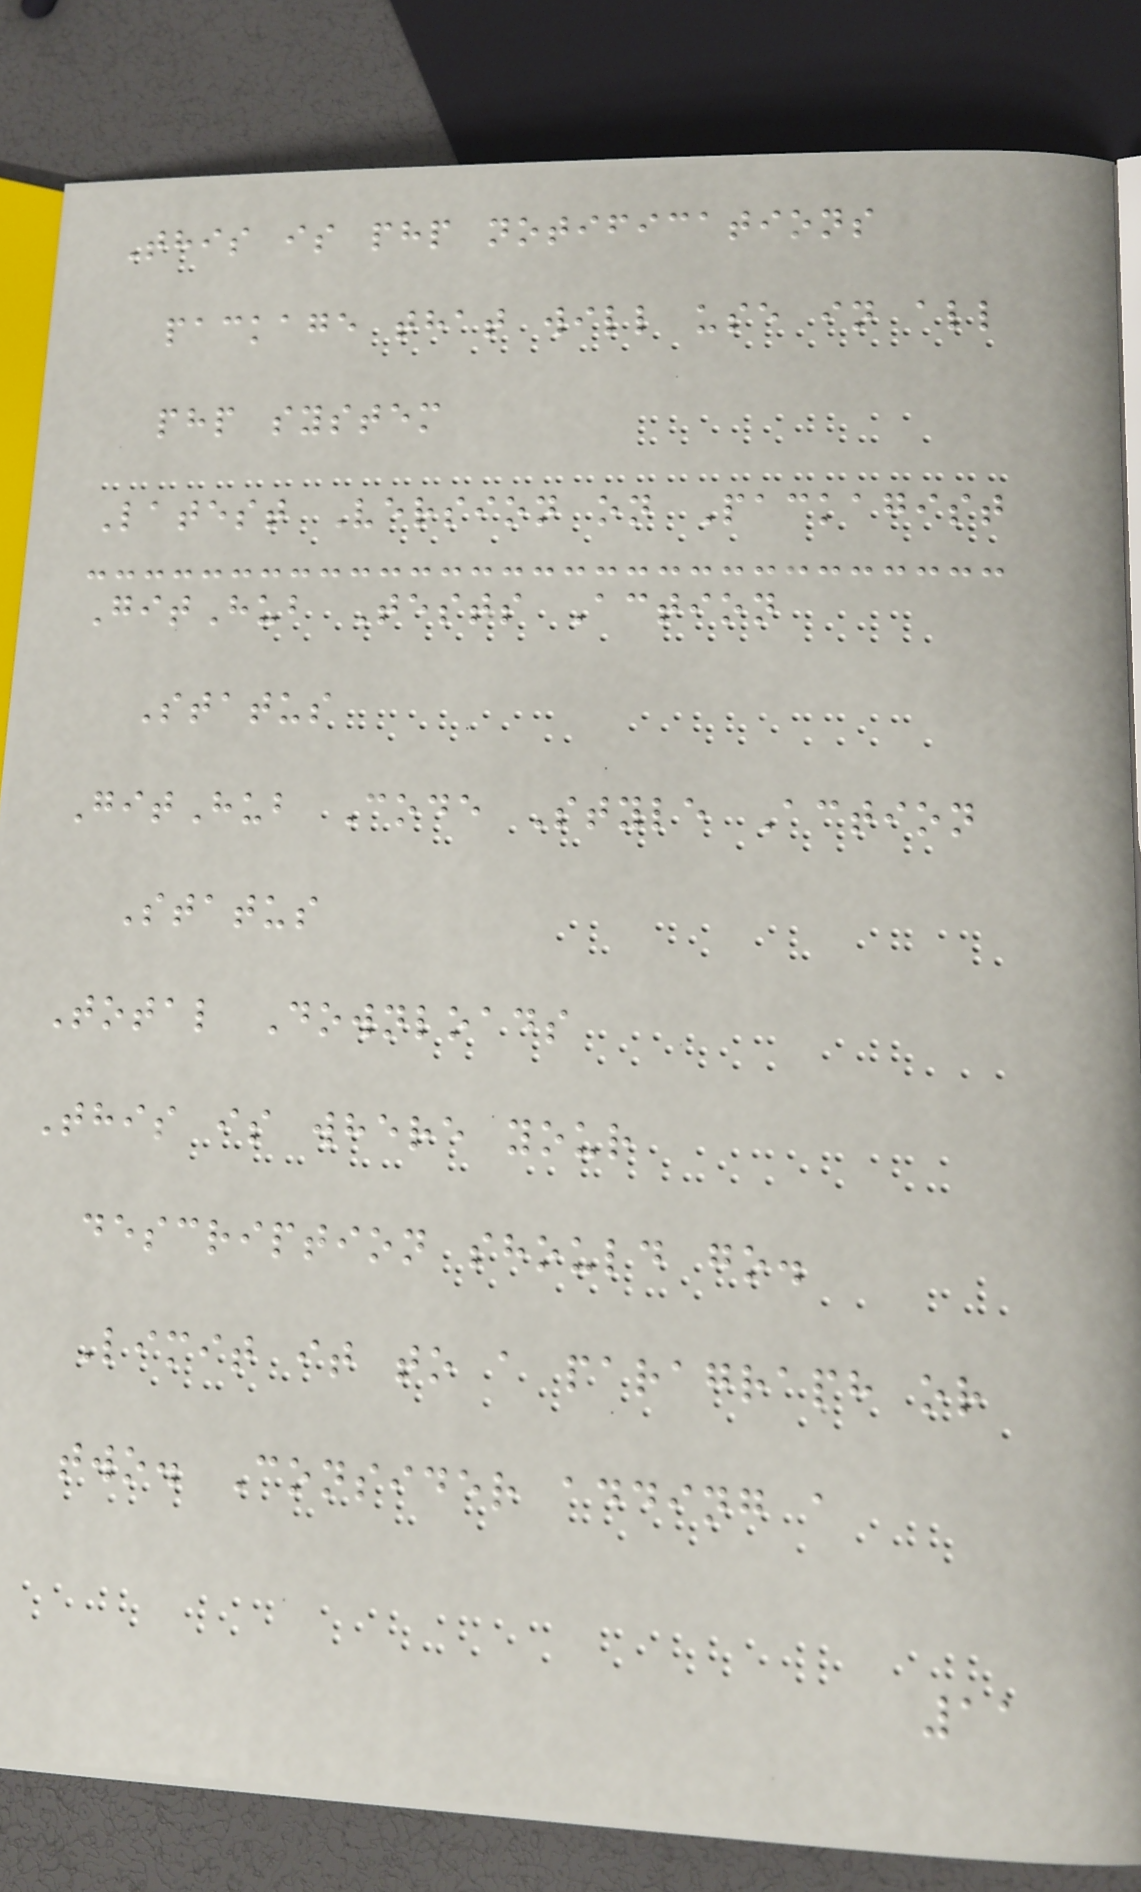This is php notifications
package that will use in all
php system
Latest Version on Packagist
GitHub Tests Action
Status
GitHub Code Style Action
Status
Total Downloads
This is where your
description should go.
Limit it to a paragraph or
two. Consider adding a
11
